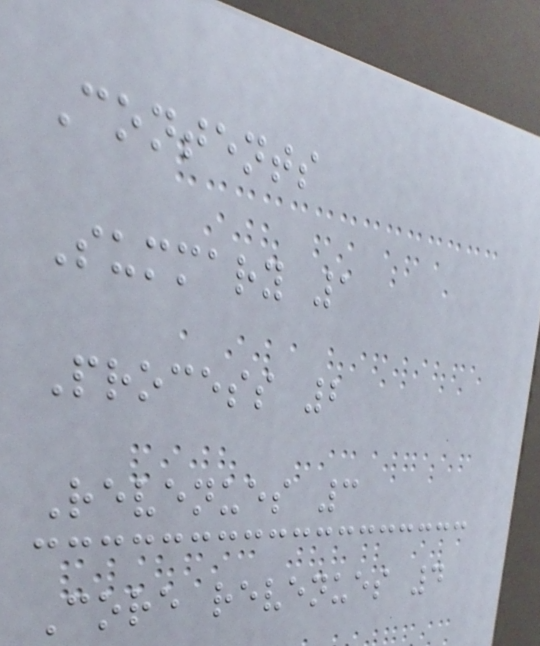Contents
Summary 1
Process 2
Revenues 3
Core revenues 4
